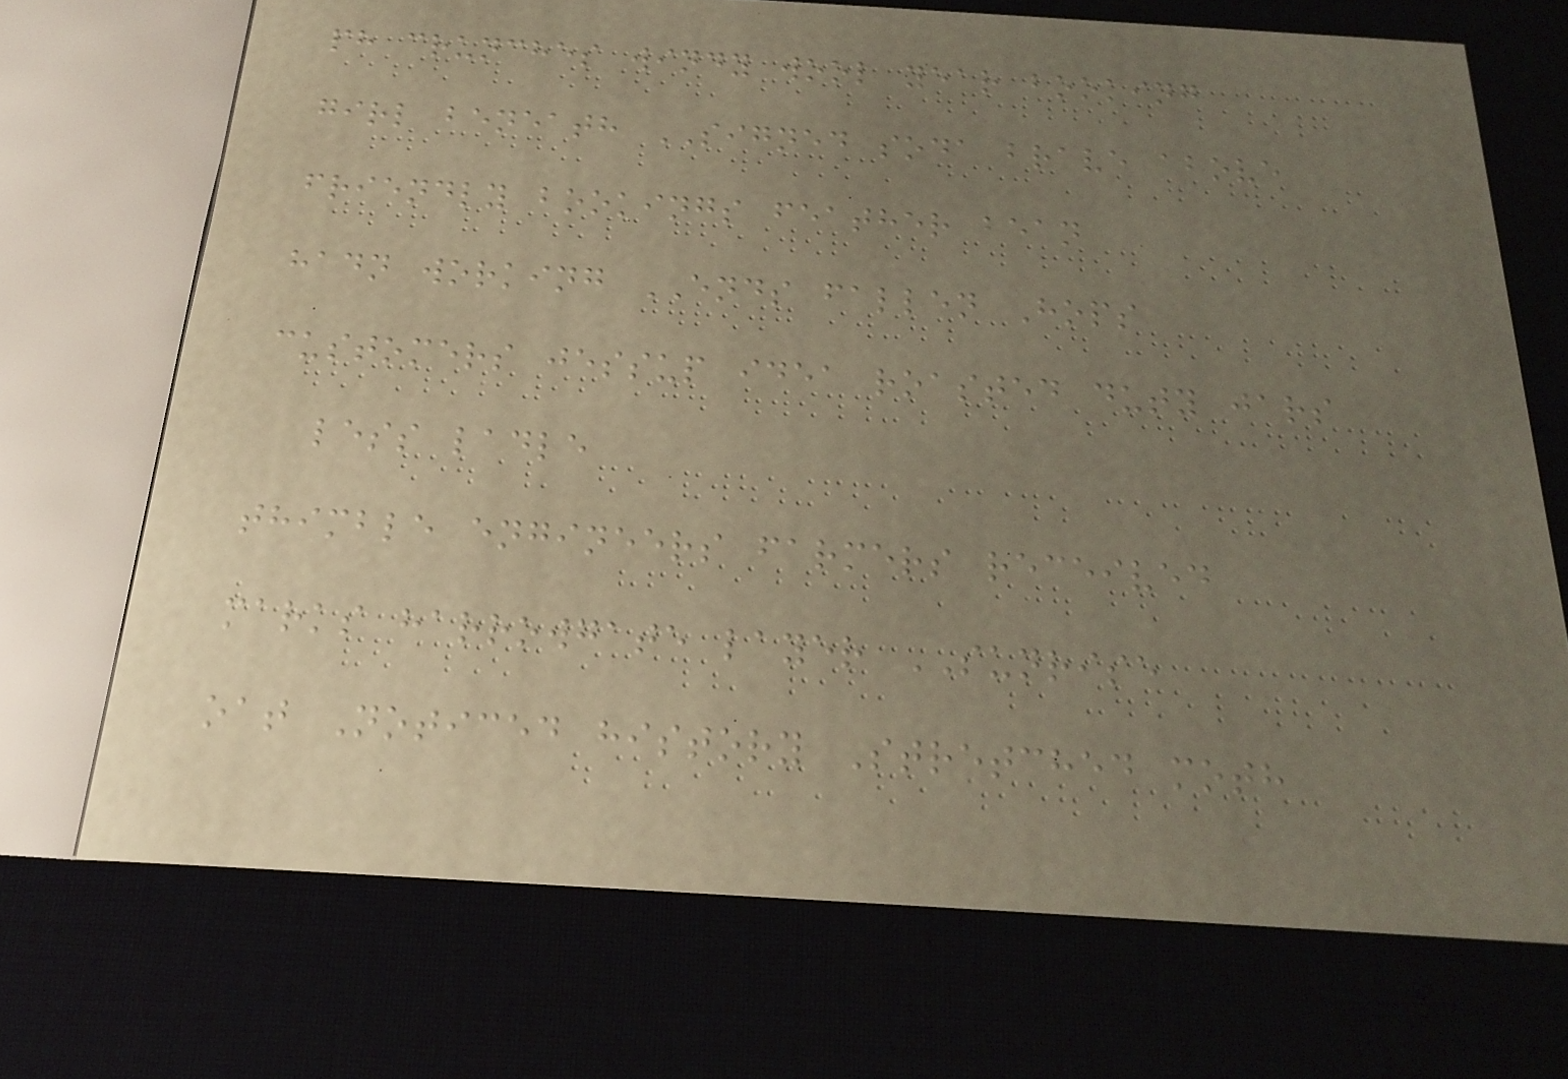ph crunches windy wool year booking
girl beneath SIGNED soda brave above
friendly bookings feather bean
hadn working ENDS fallen Hops
customers jessup idea roasted duty jars
less ladle
thimble engineers farmers received
marks harrowgate layer SUNRISE
oat Noticed history Stretched moth
